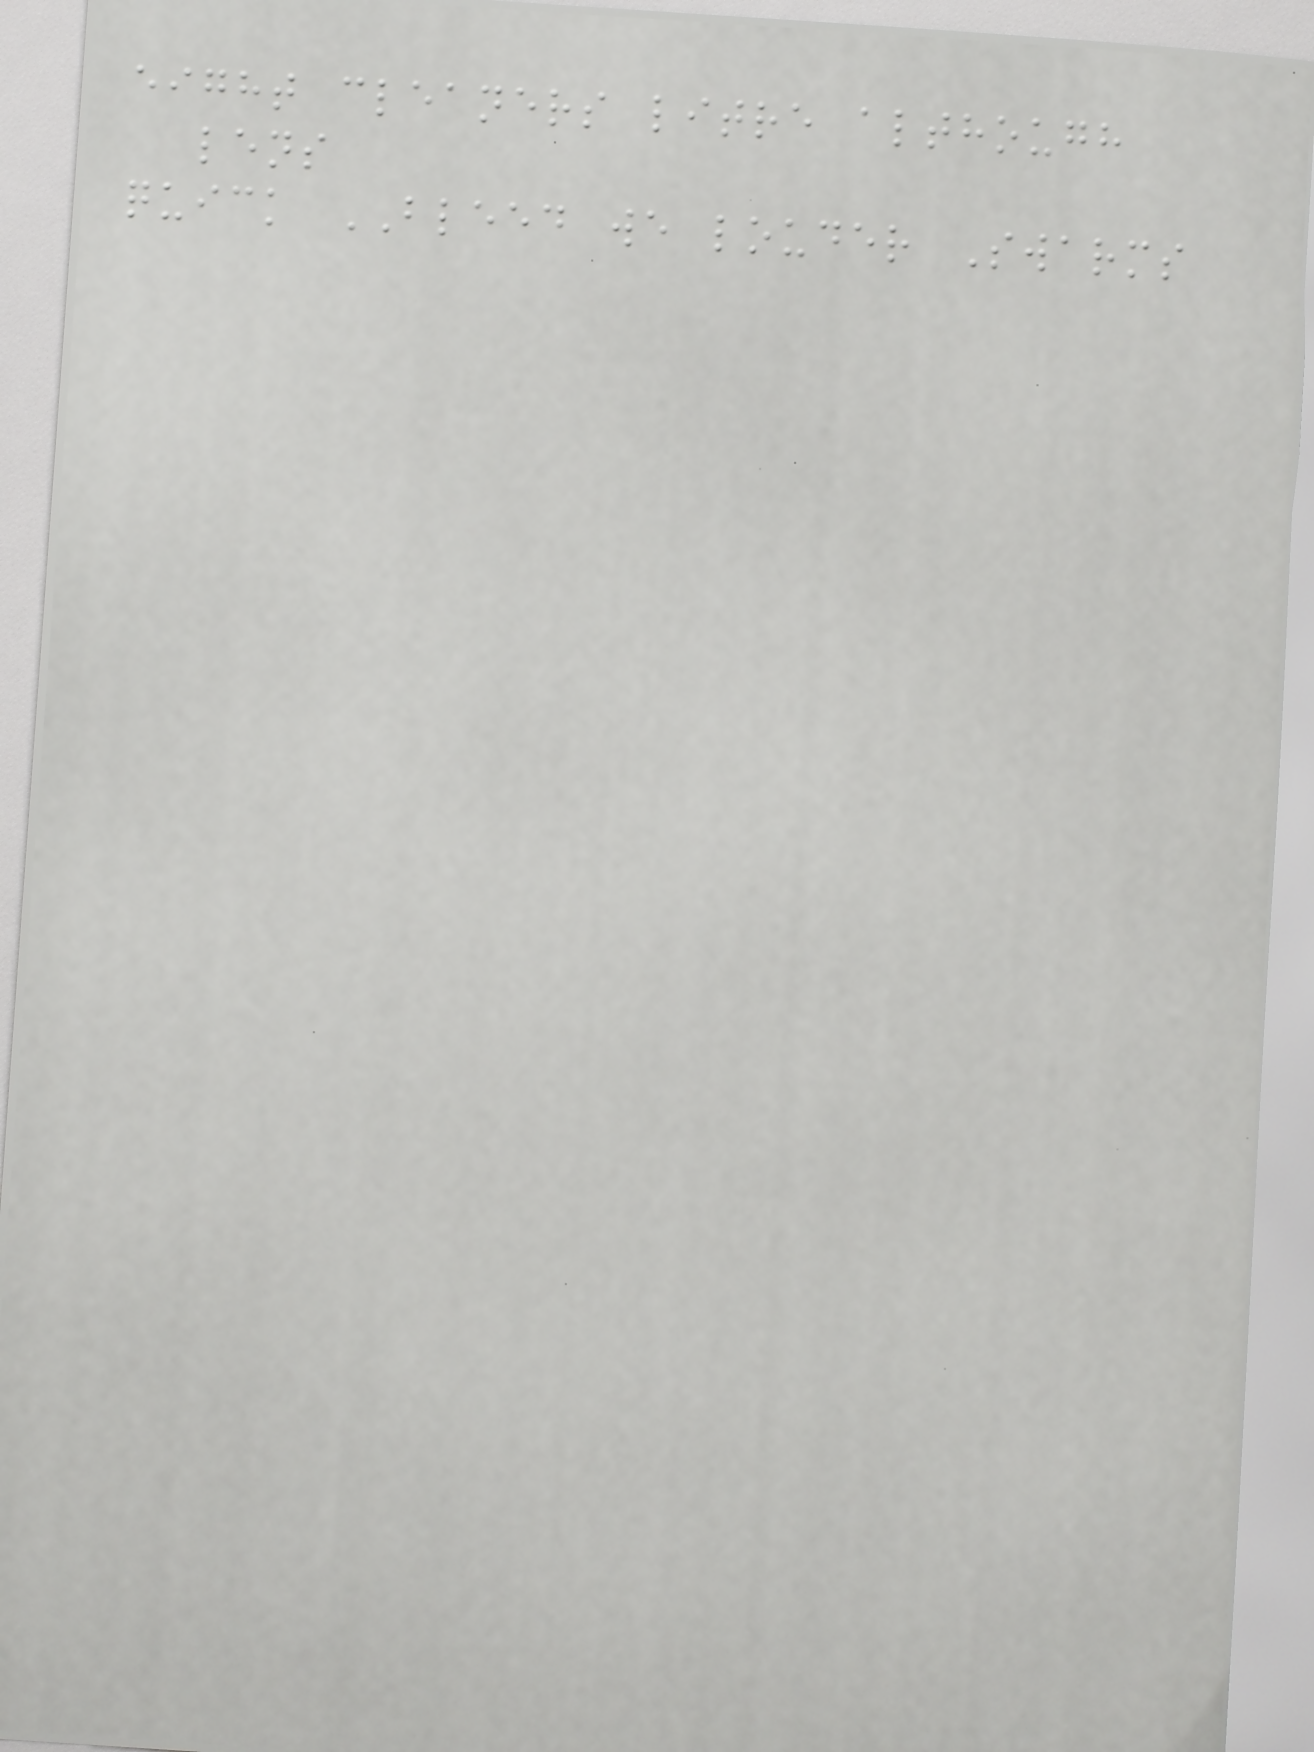eight cleaners litre although
lens
quick BLEED we louder Swarms
